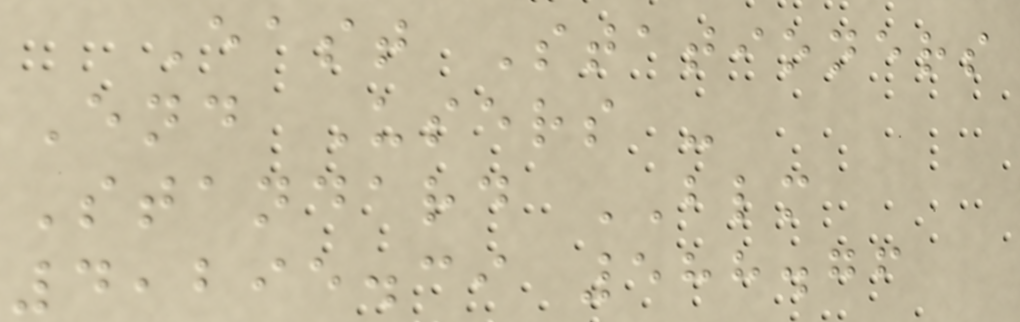East Stationers
End Users -
Standard BLM
4,295.39 588.76
